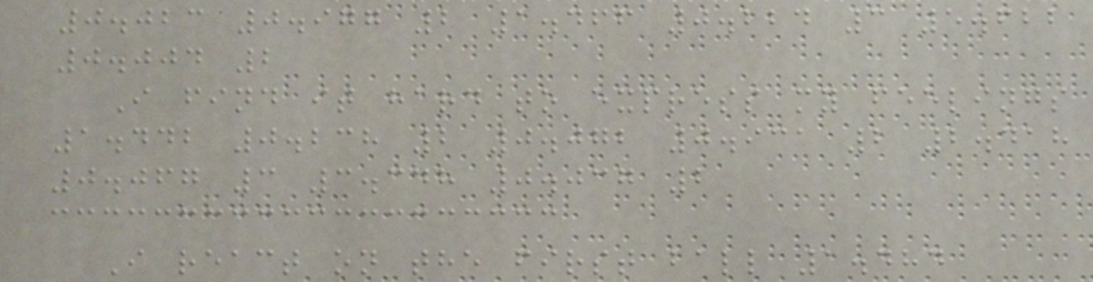0.023 0.977 2 1.466 0.224 3 5.622
0.004 2
I find it hard to express my feelings
1.442 0.238 2 0.072 0.931 2 2.418
0.067 3 3.348 0.037 2
I react on the first ball 1.484
